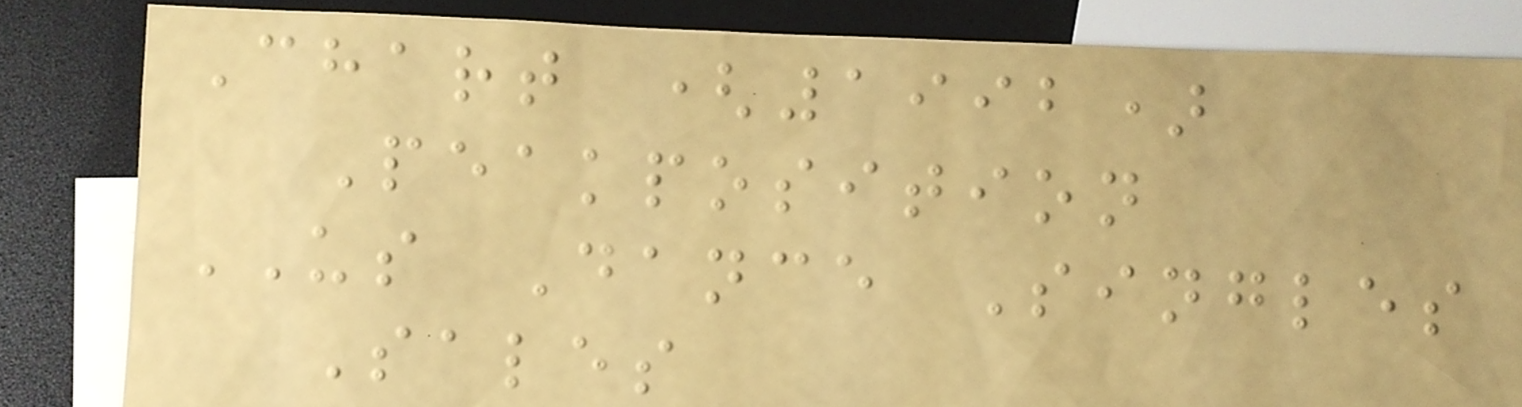Chart (1992)
Peakposition
US Dance Singles
Sales
